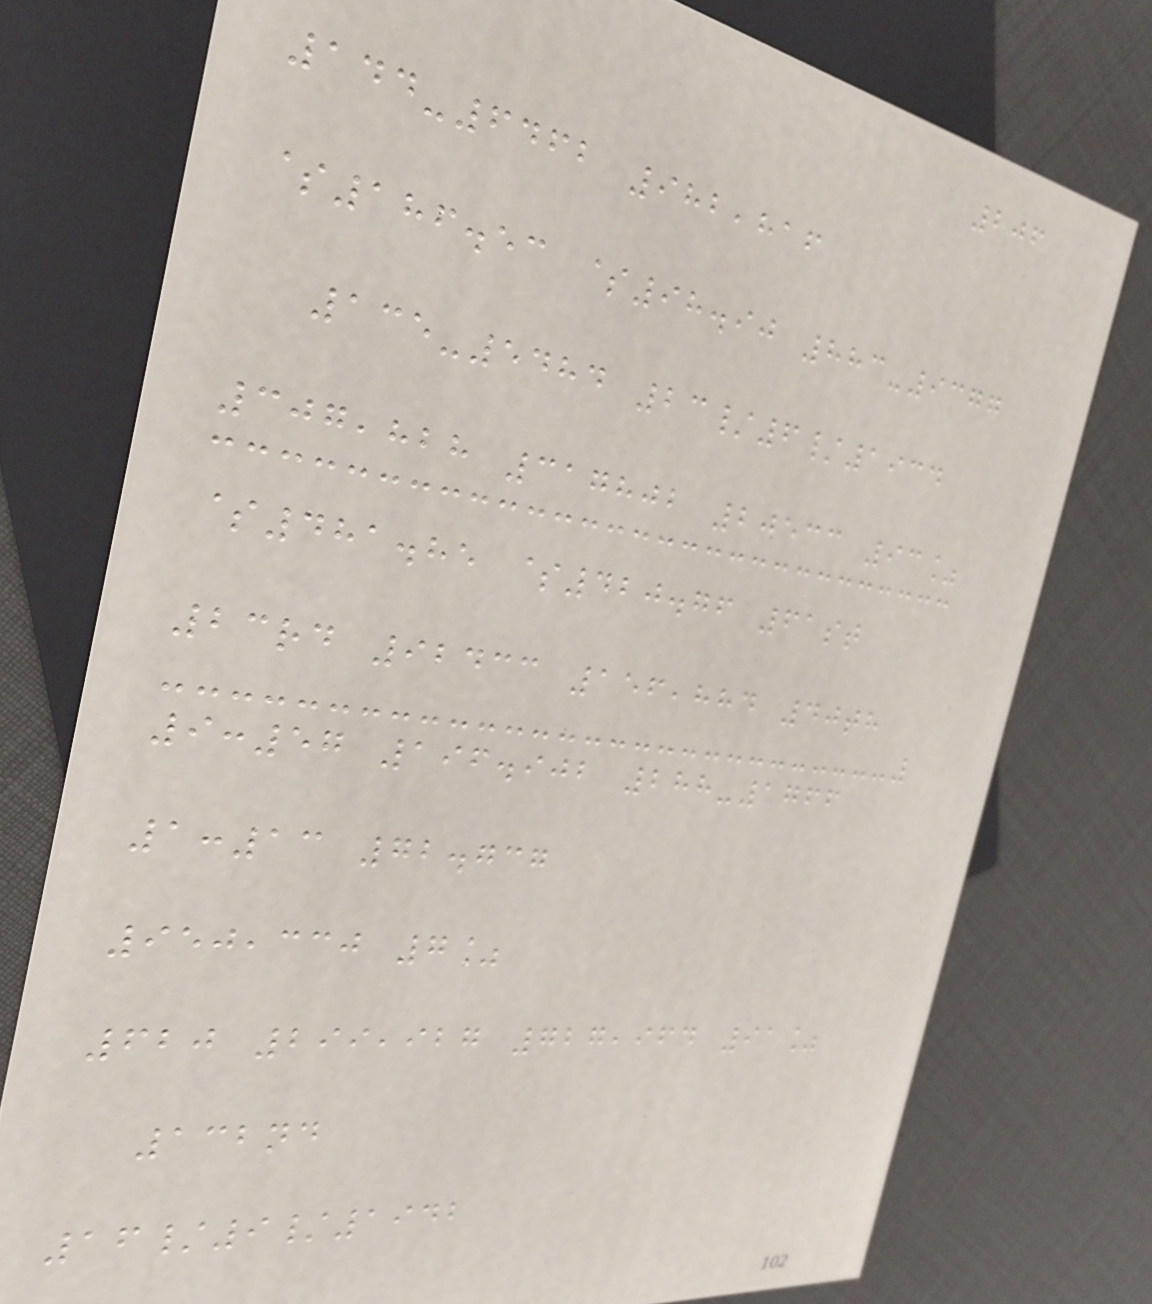206
144-6462 982,816
$186.53 $98.90 883-9377
135-5484 23/6/1934
307,828 317802 20533 93%
$481.85 $420.76 61st
23rd 92433 156,884 40th
9:57 196.902 288-1766
1:13 72.737
950,330 7%
620 299,927 727,964 91%
132nd
16/9/1942
